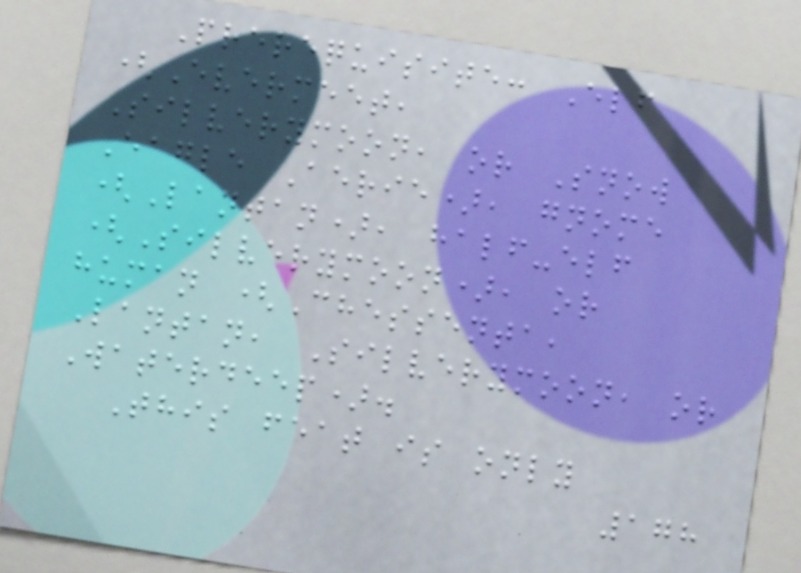Prerequisite: Elf
(Evermeet,
Silverymoon, or Snow
Eagle Aerie), gnome
(Lantan), half-elf
(Silverymoon), or
human (Chessenta,
Lantan, Silverymoon, or
Waterdeep).
This feat is only
178
